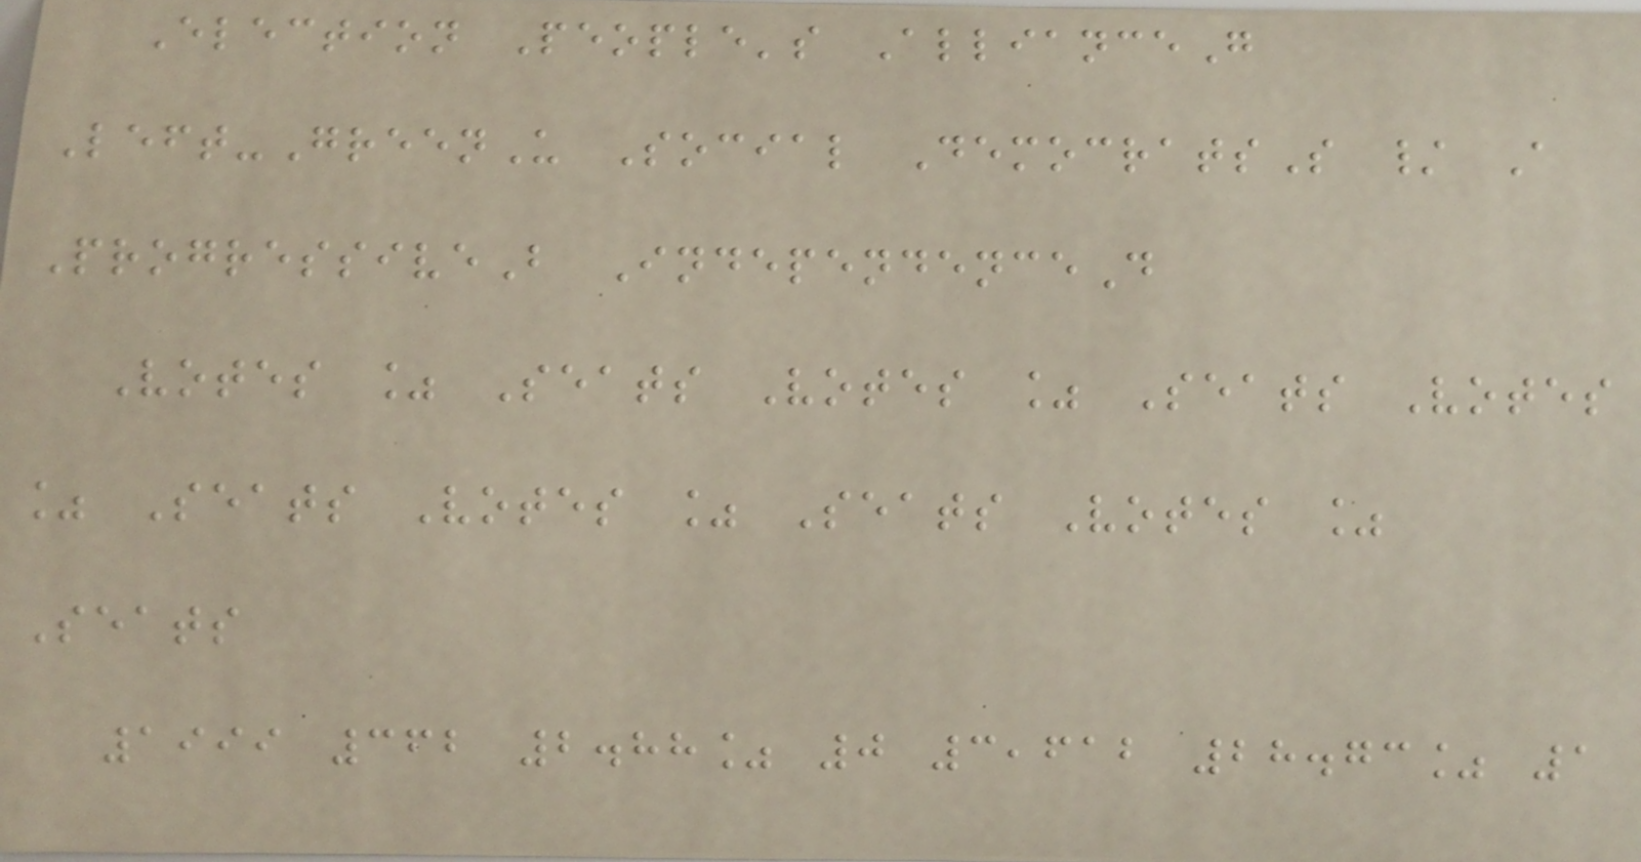Election People's AllianceG
Left-GreenU Social DemocratsS / A
ProgressiveB IndependenceD
Votes % Seats Votes % Seats Votes
% Seats Votes % Seats Votes %
Seats
1999 362 2.88% 0 3,612 28.73% 1
